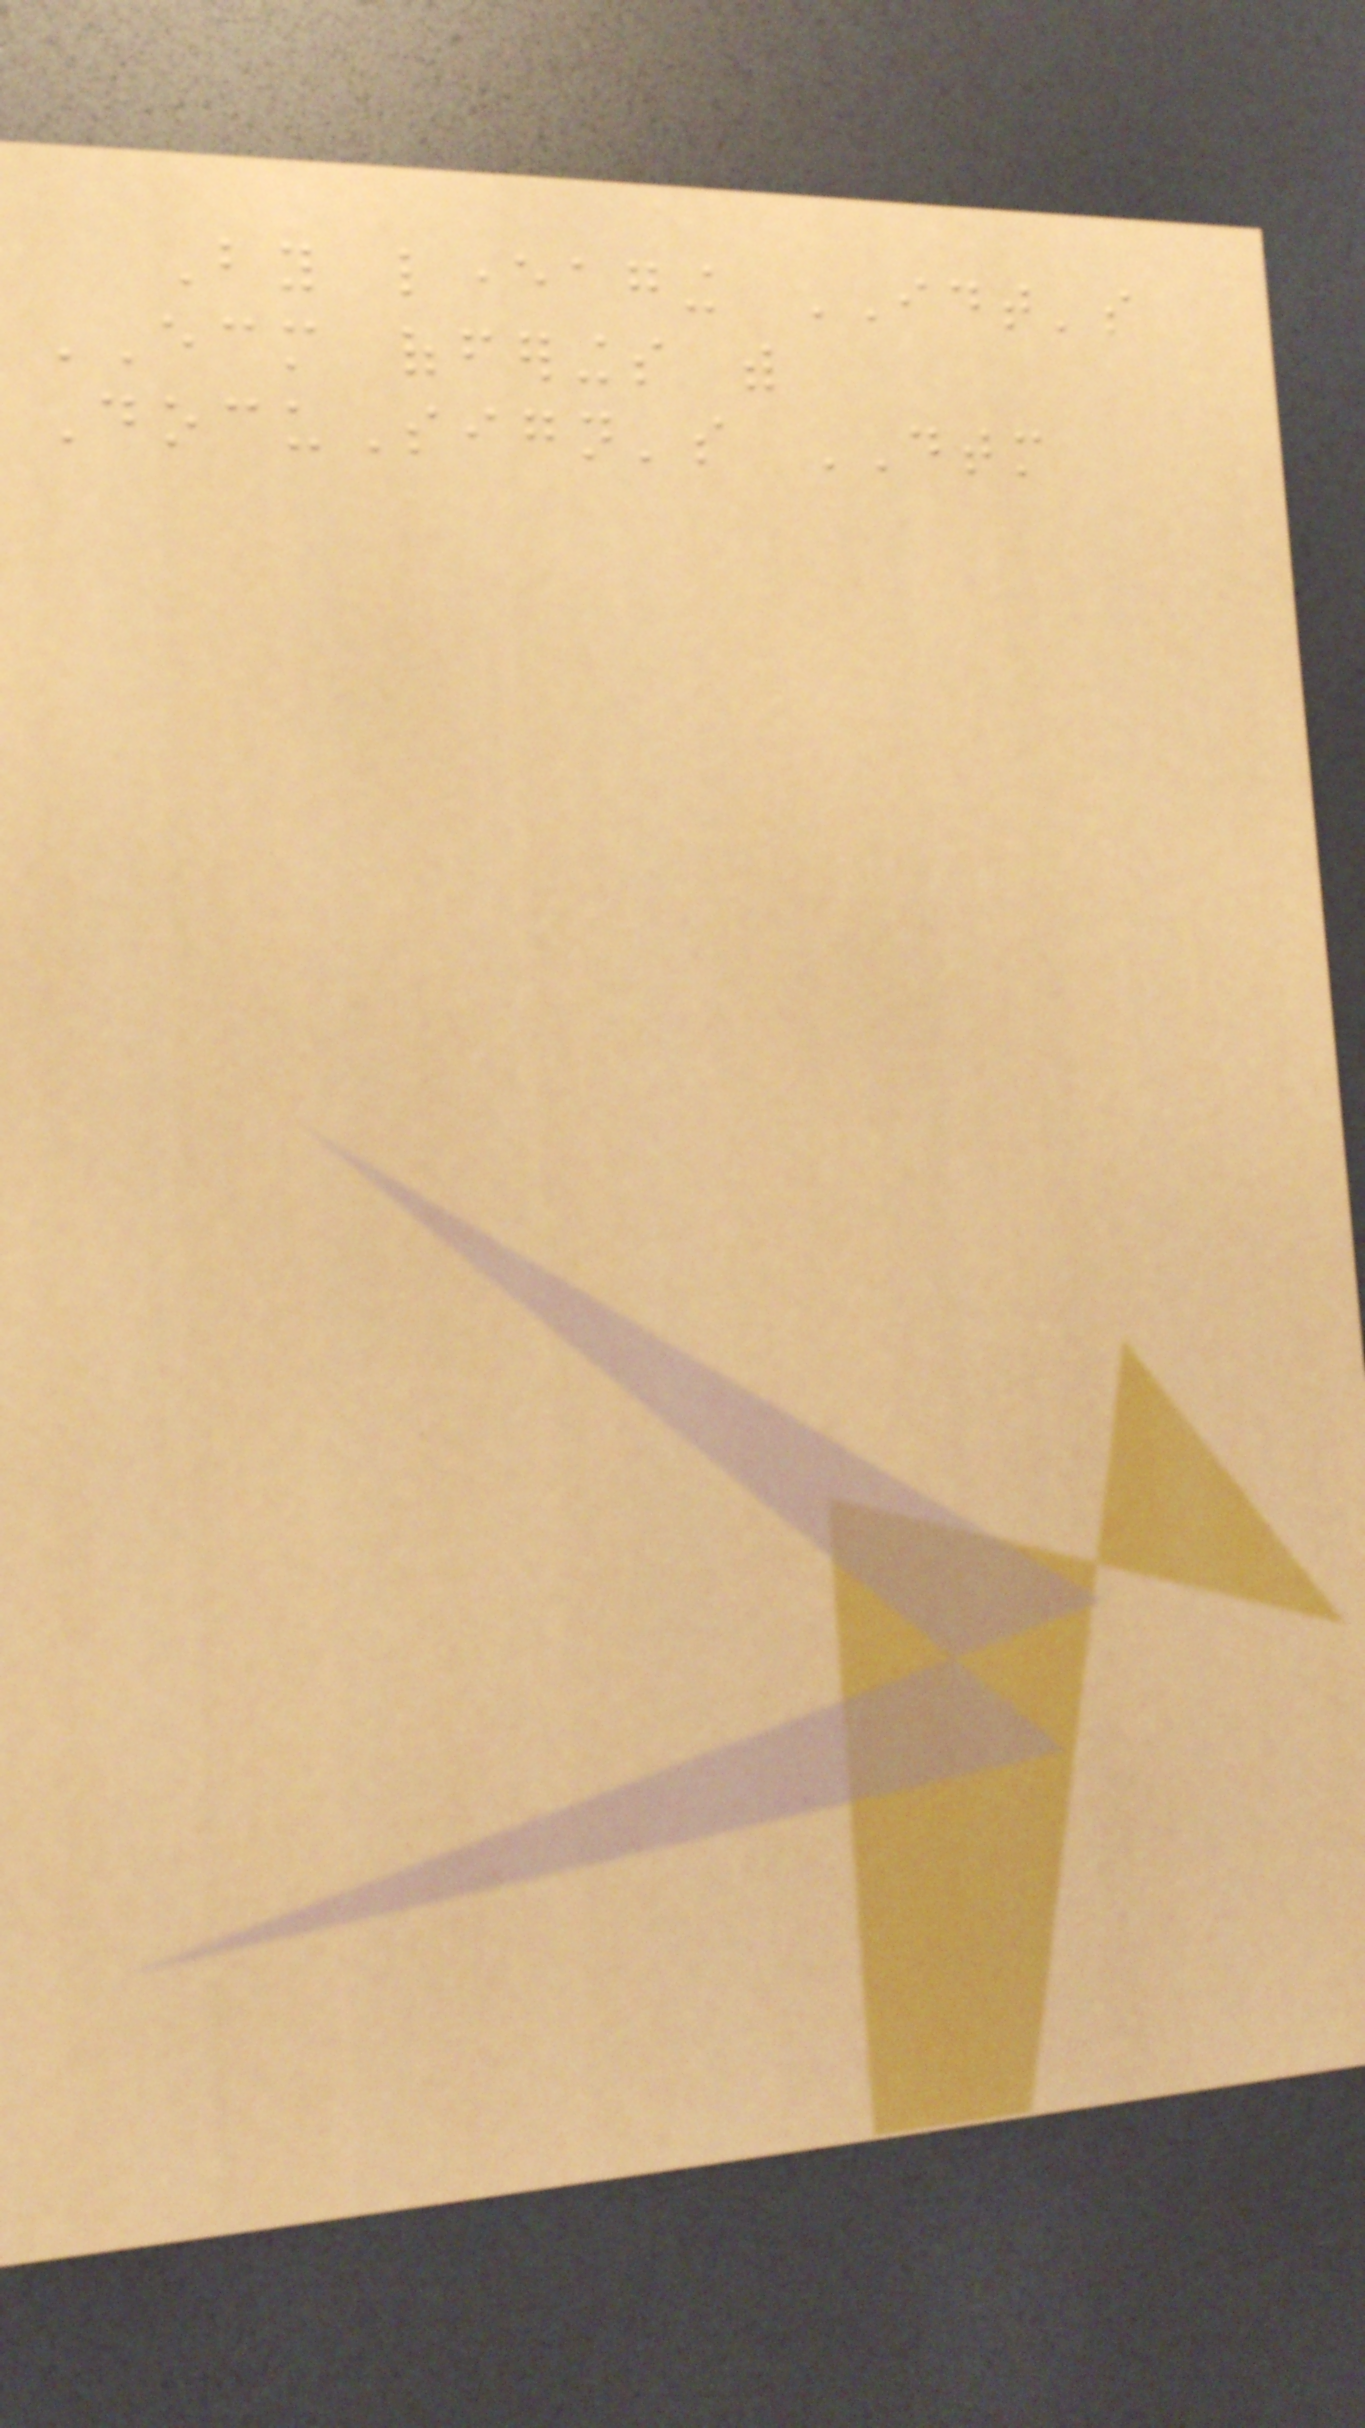By leveraging IDT's
ECM offerings with
DocuSign's DTM
